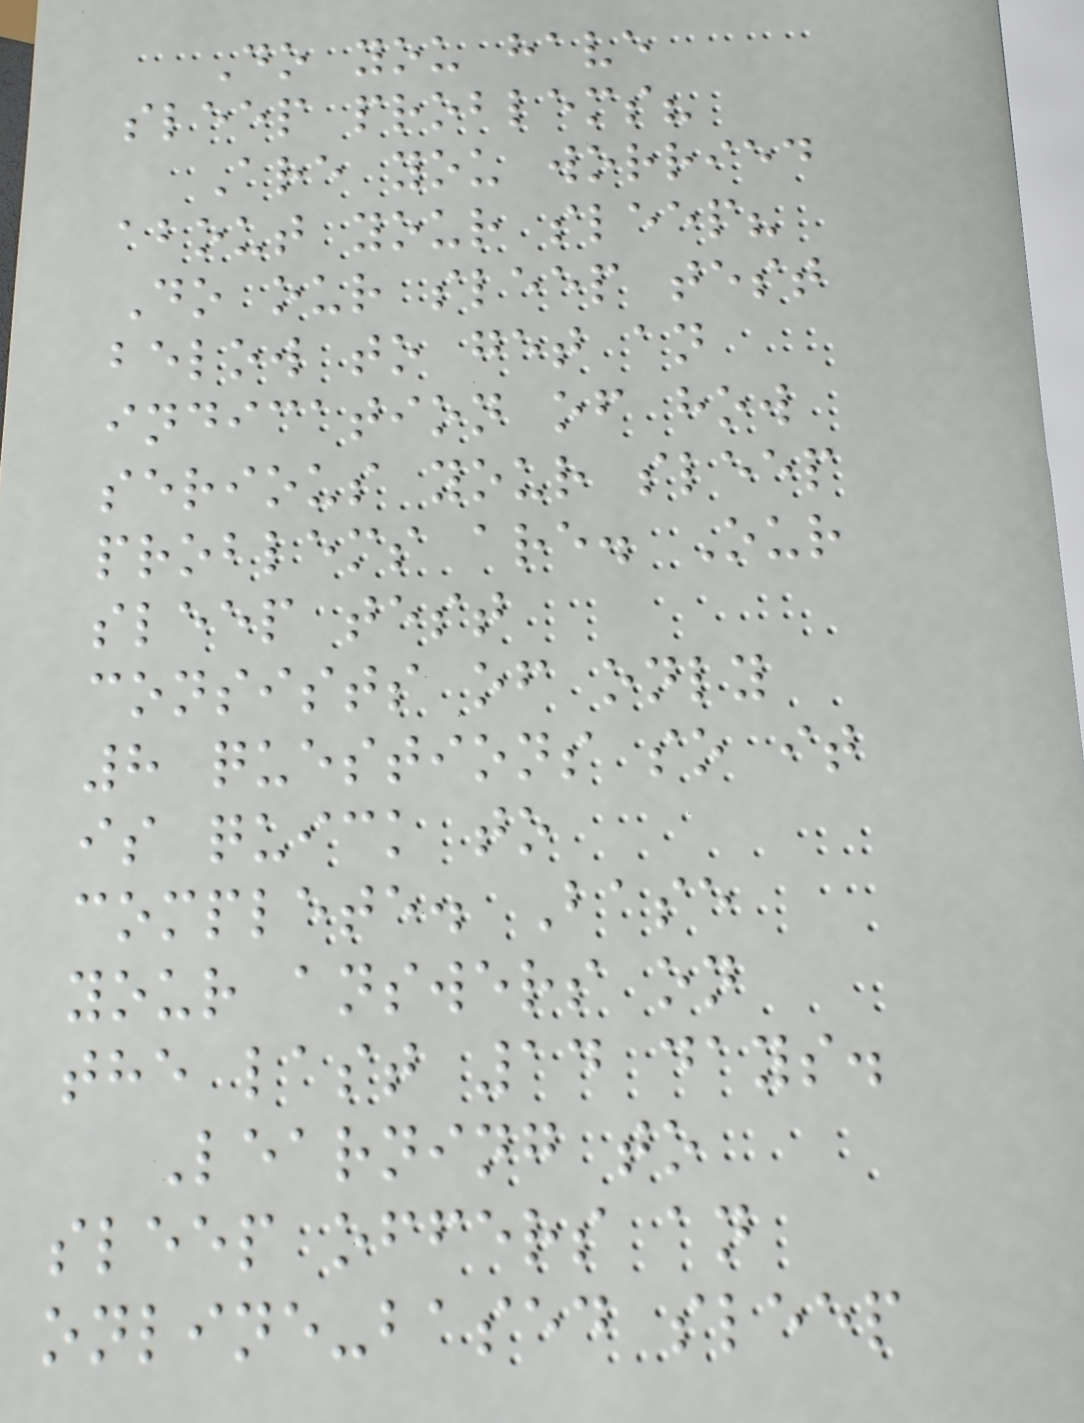Do you have
sleep problems?
Are you worried
about your sleep?
Do our sleep test
below to get an
indication of how
serious your sleep
problems are. Our
sleep test
consists of only
8 questions so it
is quick to
complete. Base
your answers on
the last 14 days.
Learning to
sleep offers an
online-based sleep
